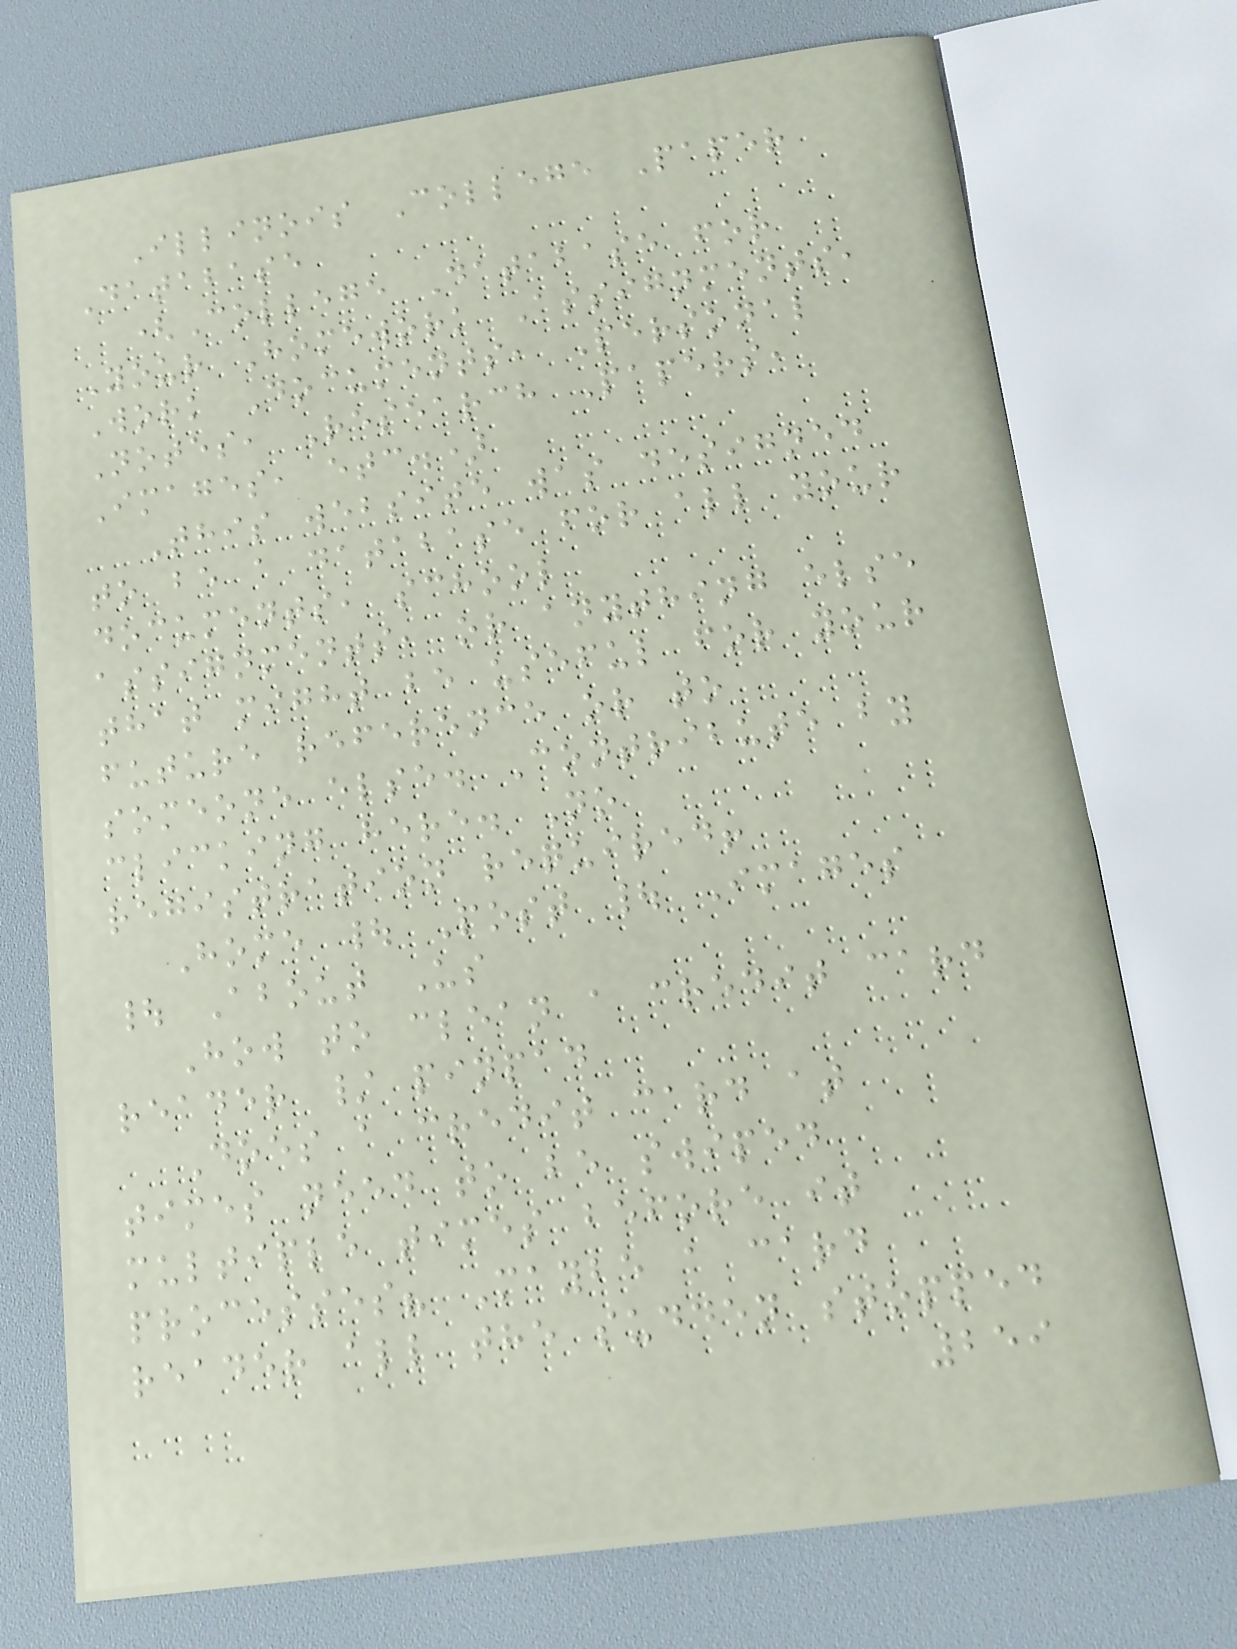Illinois College Paper
Database
(College Database for
Your Homework Assignments,
Work Documents, Personal
Notes, Research Papers,
Images, etc.)
This website was designed
to be a database for all your
documents, school
assignments, or anything else
that might be useful for your
future reference or to
someone else. Contribute by
clicking here. No
registration required!
Home | Post | Images
| About Us
How to clean a credit card
reader / pinpad
Does a credit card at
times need to be swiped
multiple times before it
processes? Maybe a card
reader all the sudden stopped
259
